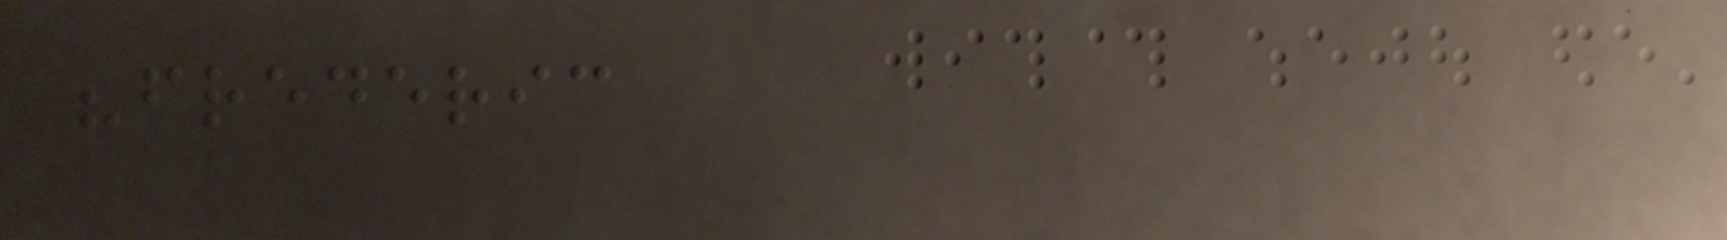"frederic
